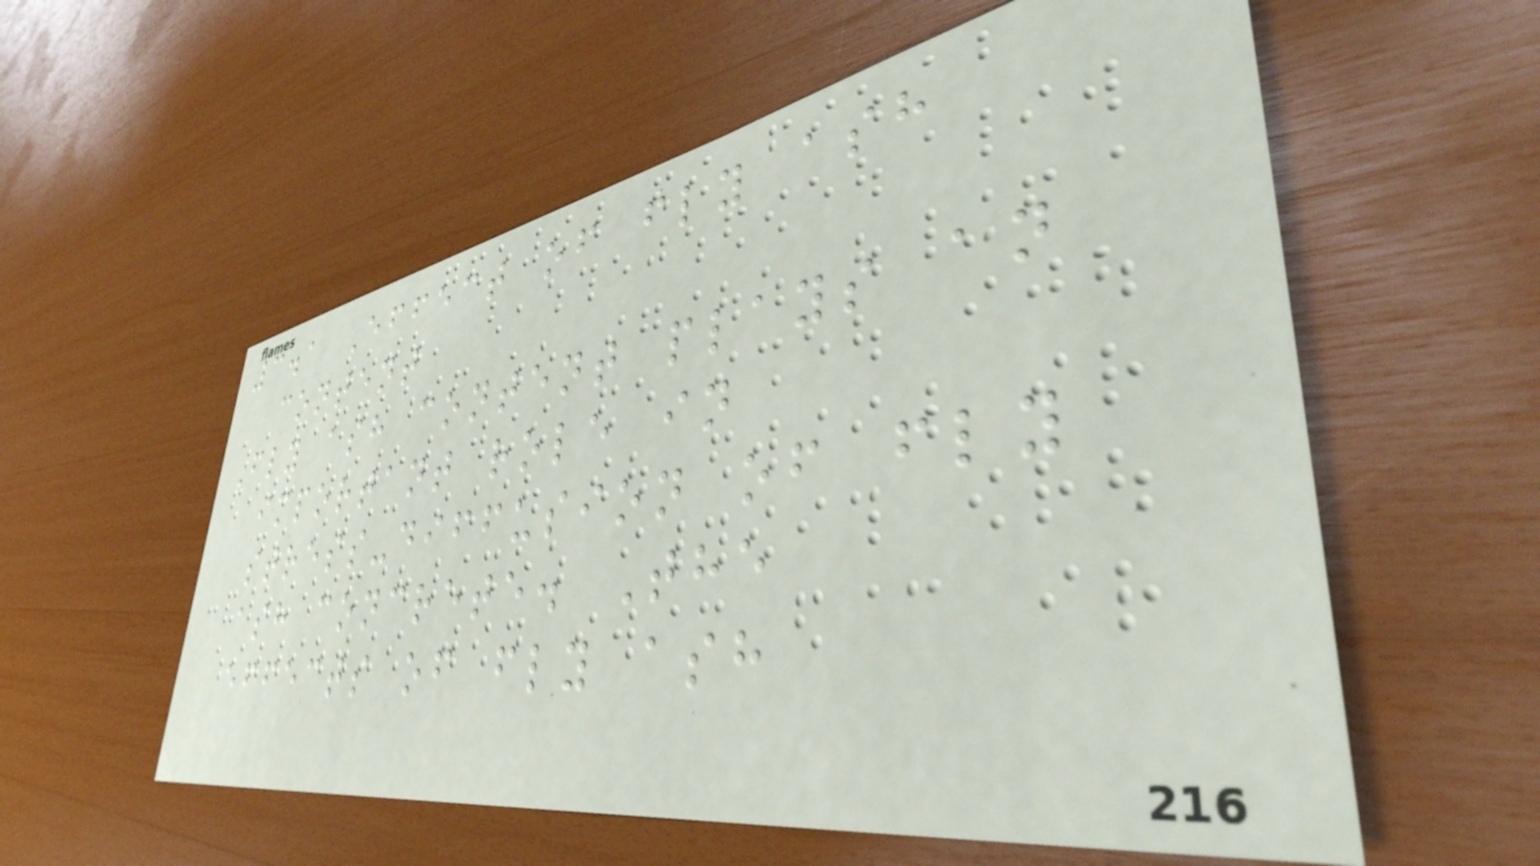3.1 Effect of fly ash
content
Fly ash content plays an
important role in
stress-diffusion of fly
ash concrete. The
effects of fly ash
